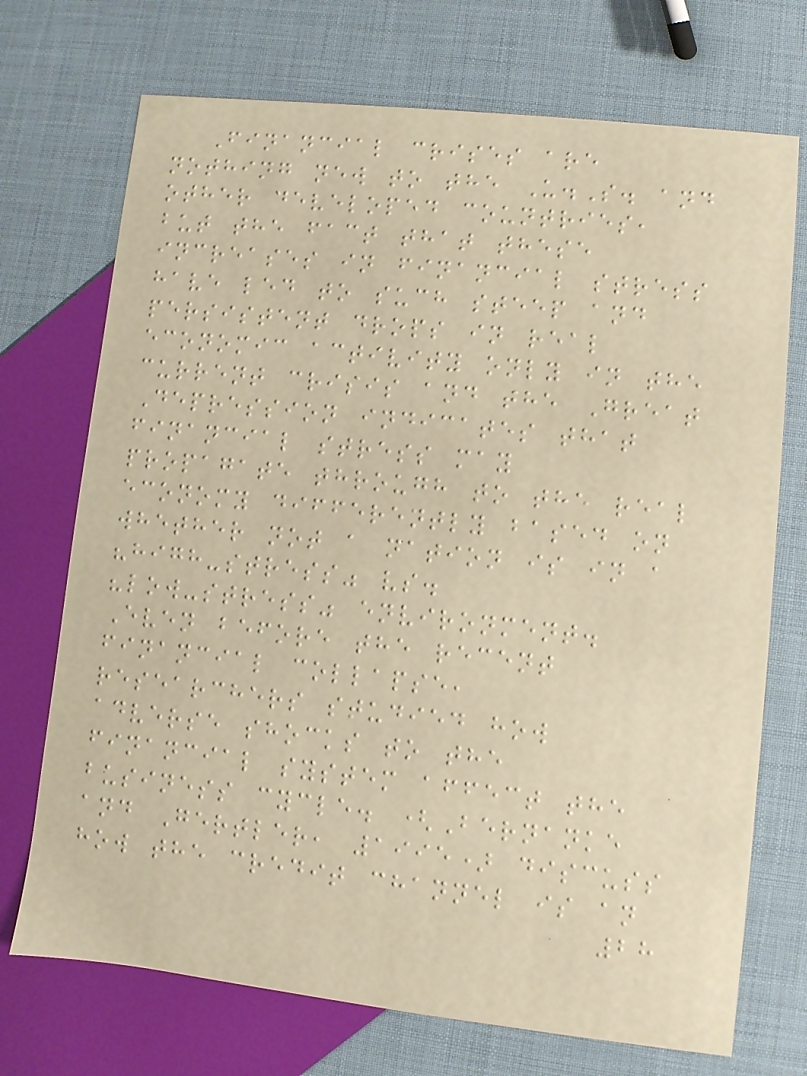Financial crises are
nothing new to the U.S. and
other developed countries,
but the fact that these
increases in financial stress
have led to such steep and
persistent drops in real
economic activity only in the
current crisis and the Great
Depression indicates that
financial stress may
propagate through to the real
economy differently based on
whether not a nation is in a
"high-stress" vs.
"low-stress" environment.
Even before the recent
financial collapse,
researchers studied how
adverse shocks to the
financial system affect the
business cycle. (Bernanke
and Gertler, 1995) discuss
how the credit channel is an
28
